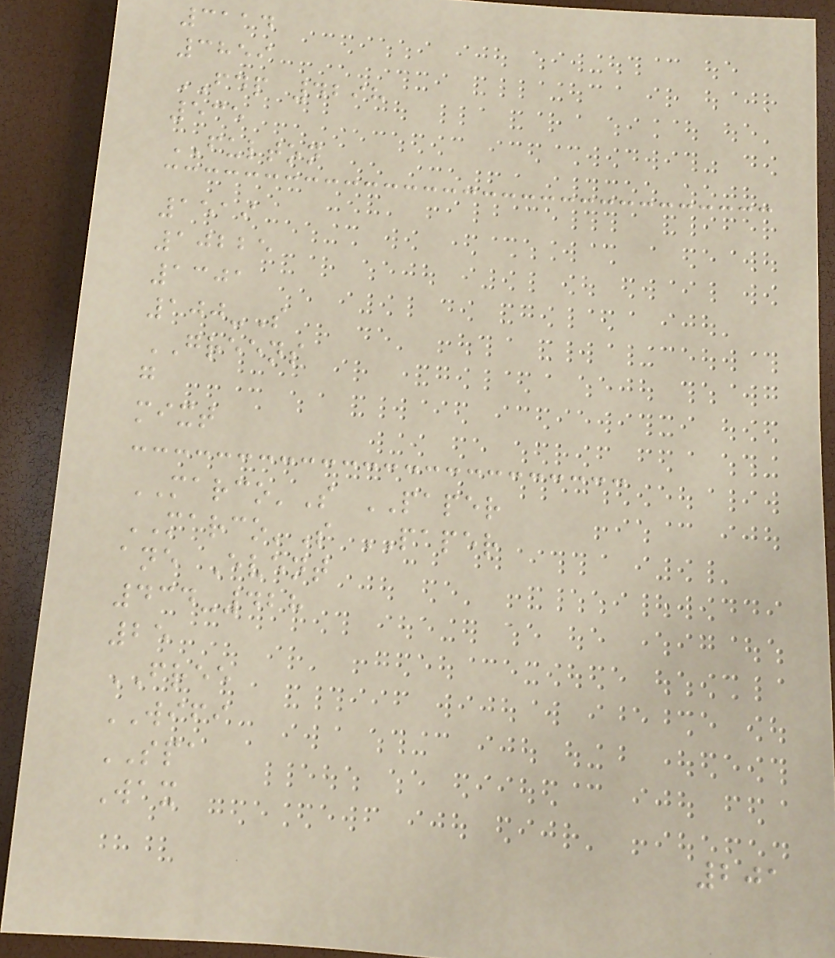3114
3859
FDP 4298
535
FULTON
1519
10225
1301
100-S
GREENS
g
mixt
MARCO'S PAPER
MARCO'S PAPER
ane Event
434-428
25
FREE
WIFI
SPA
Wax
201
